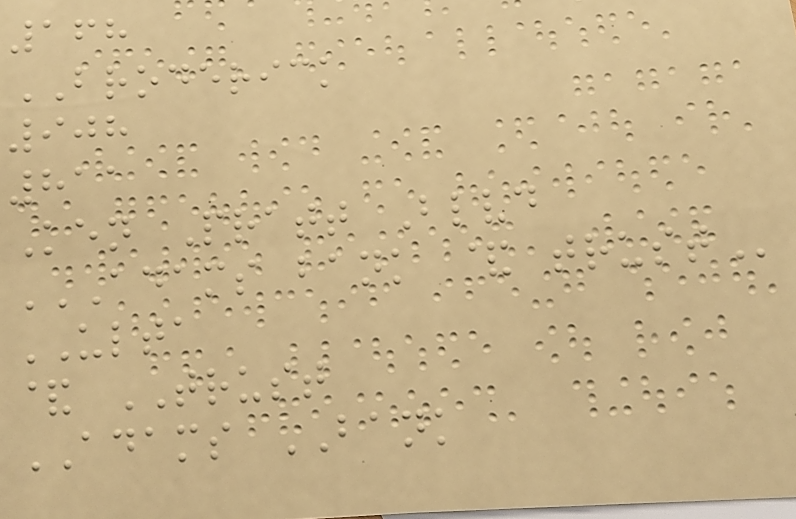168
BRODERICK
908
811
Ken Pratt Blvd
ADAMS BANK & TRUST
ULTA
& TRUST
ADAMS BANK
